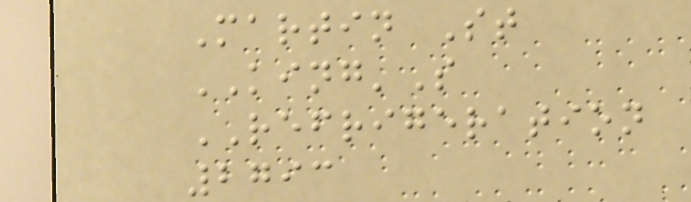Martin St
KING'S
REFRIGERATION
2793
